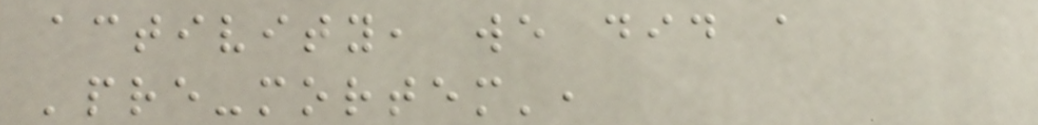activity, we did a
'pre-mortem',
